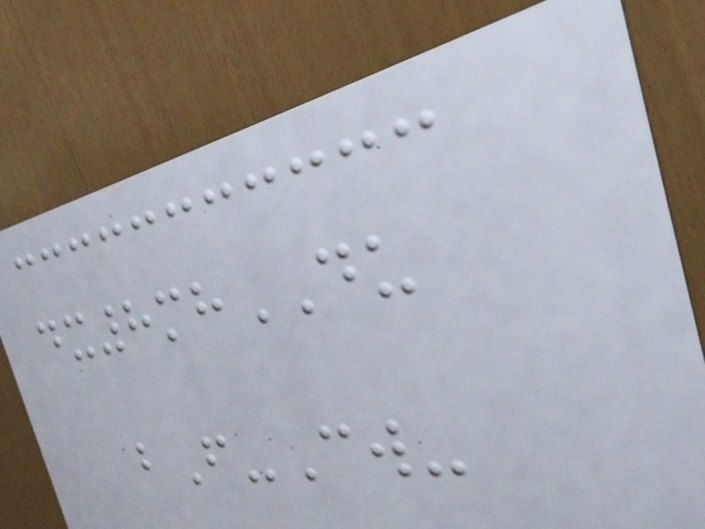dx8mhDU
bF-Cw-
